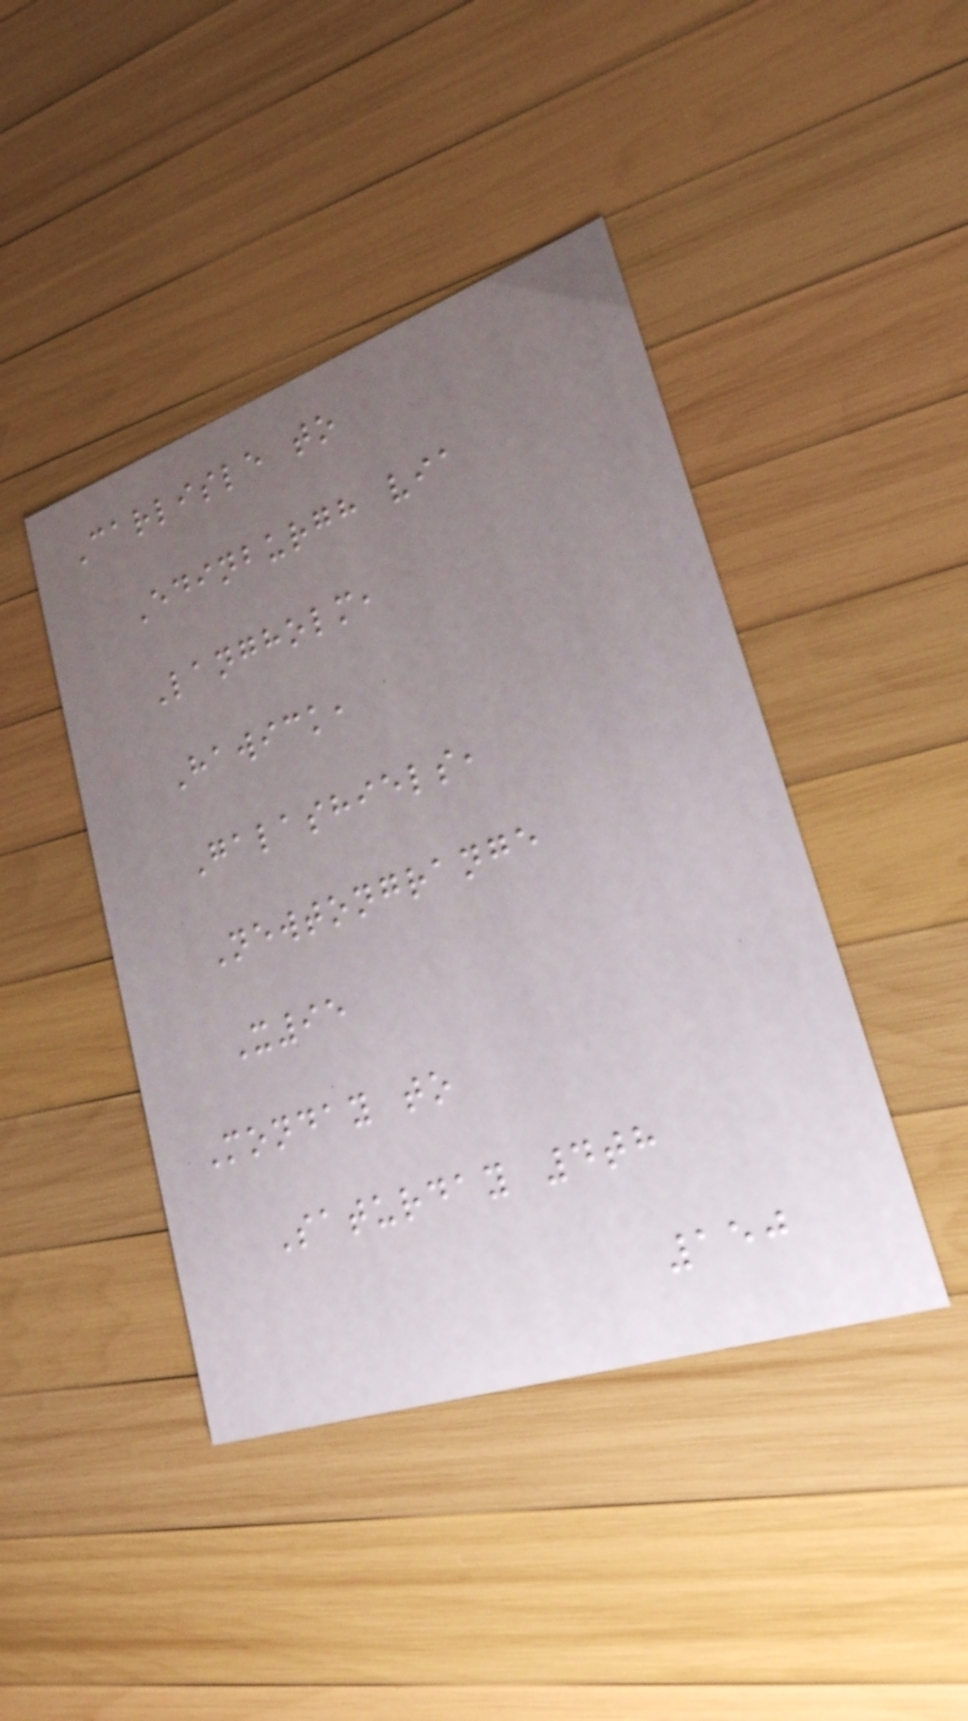Carlisle to
Edinburgh via
Langholm,
Hawick,
Galashiels,
Newtongrange
X95
Monday to
Saturday 4th
150
